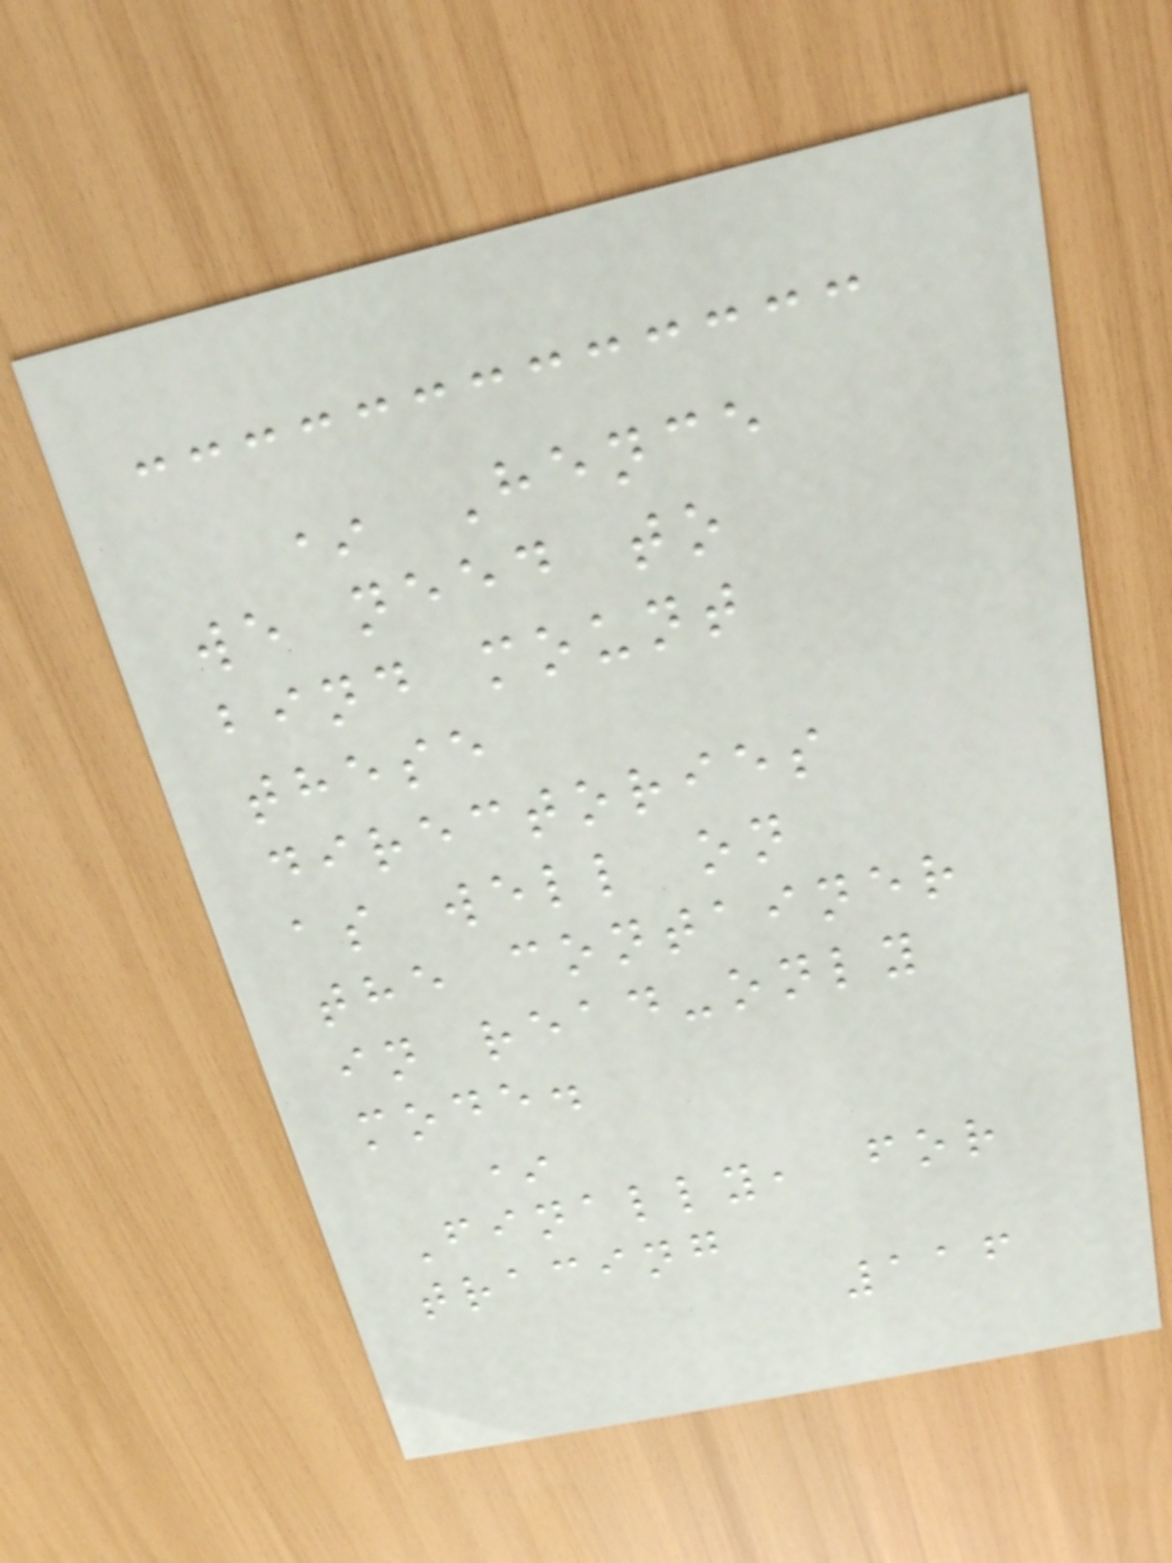* Hence
we need to
bind mount
these
directories
as well on
the container
in read-only
mode.
*
Finally, for
tracing
116
